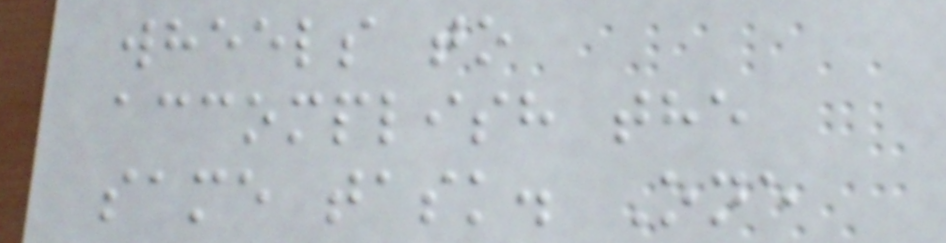wheels to
accomplish the
same task. One
